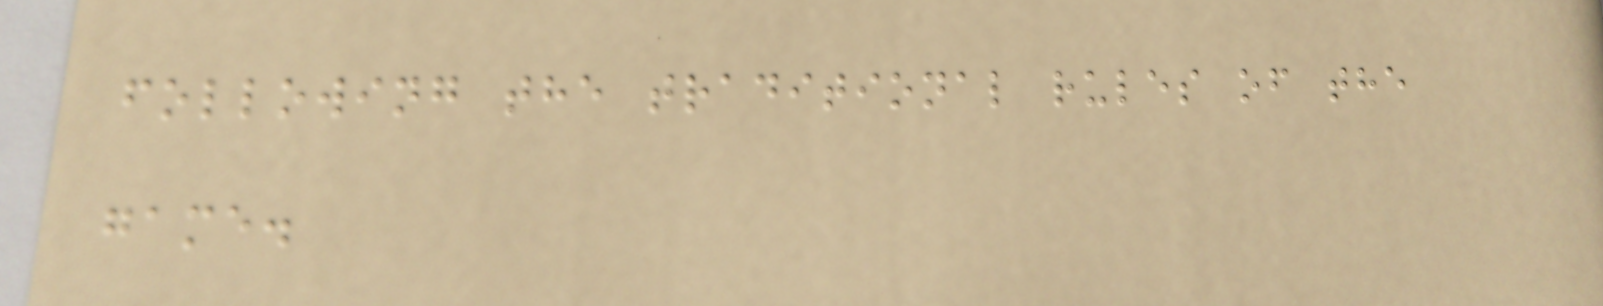following the traditional rules of the
game.
